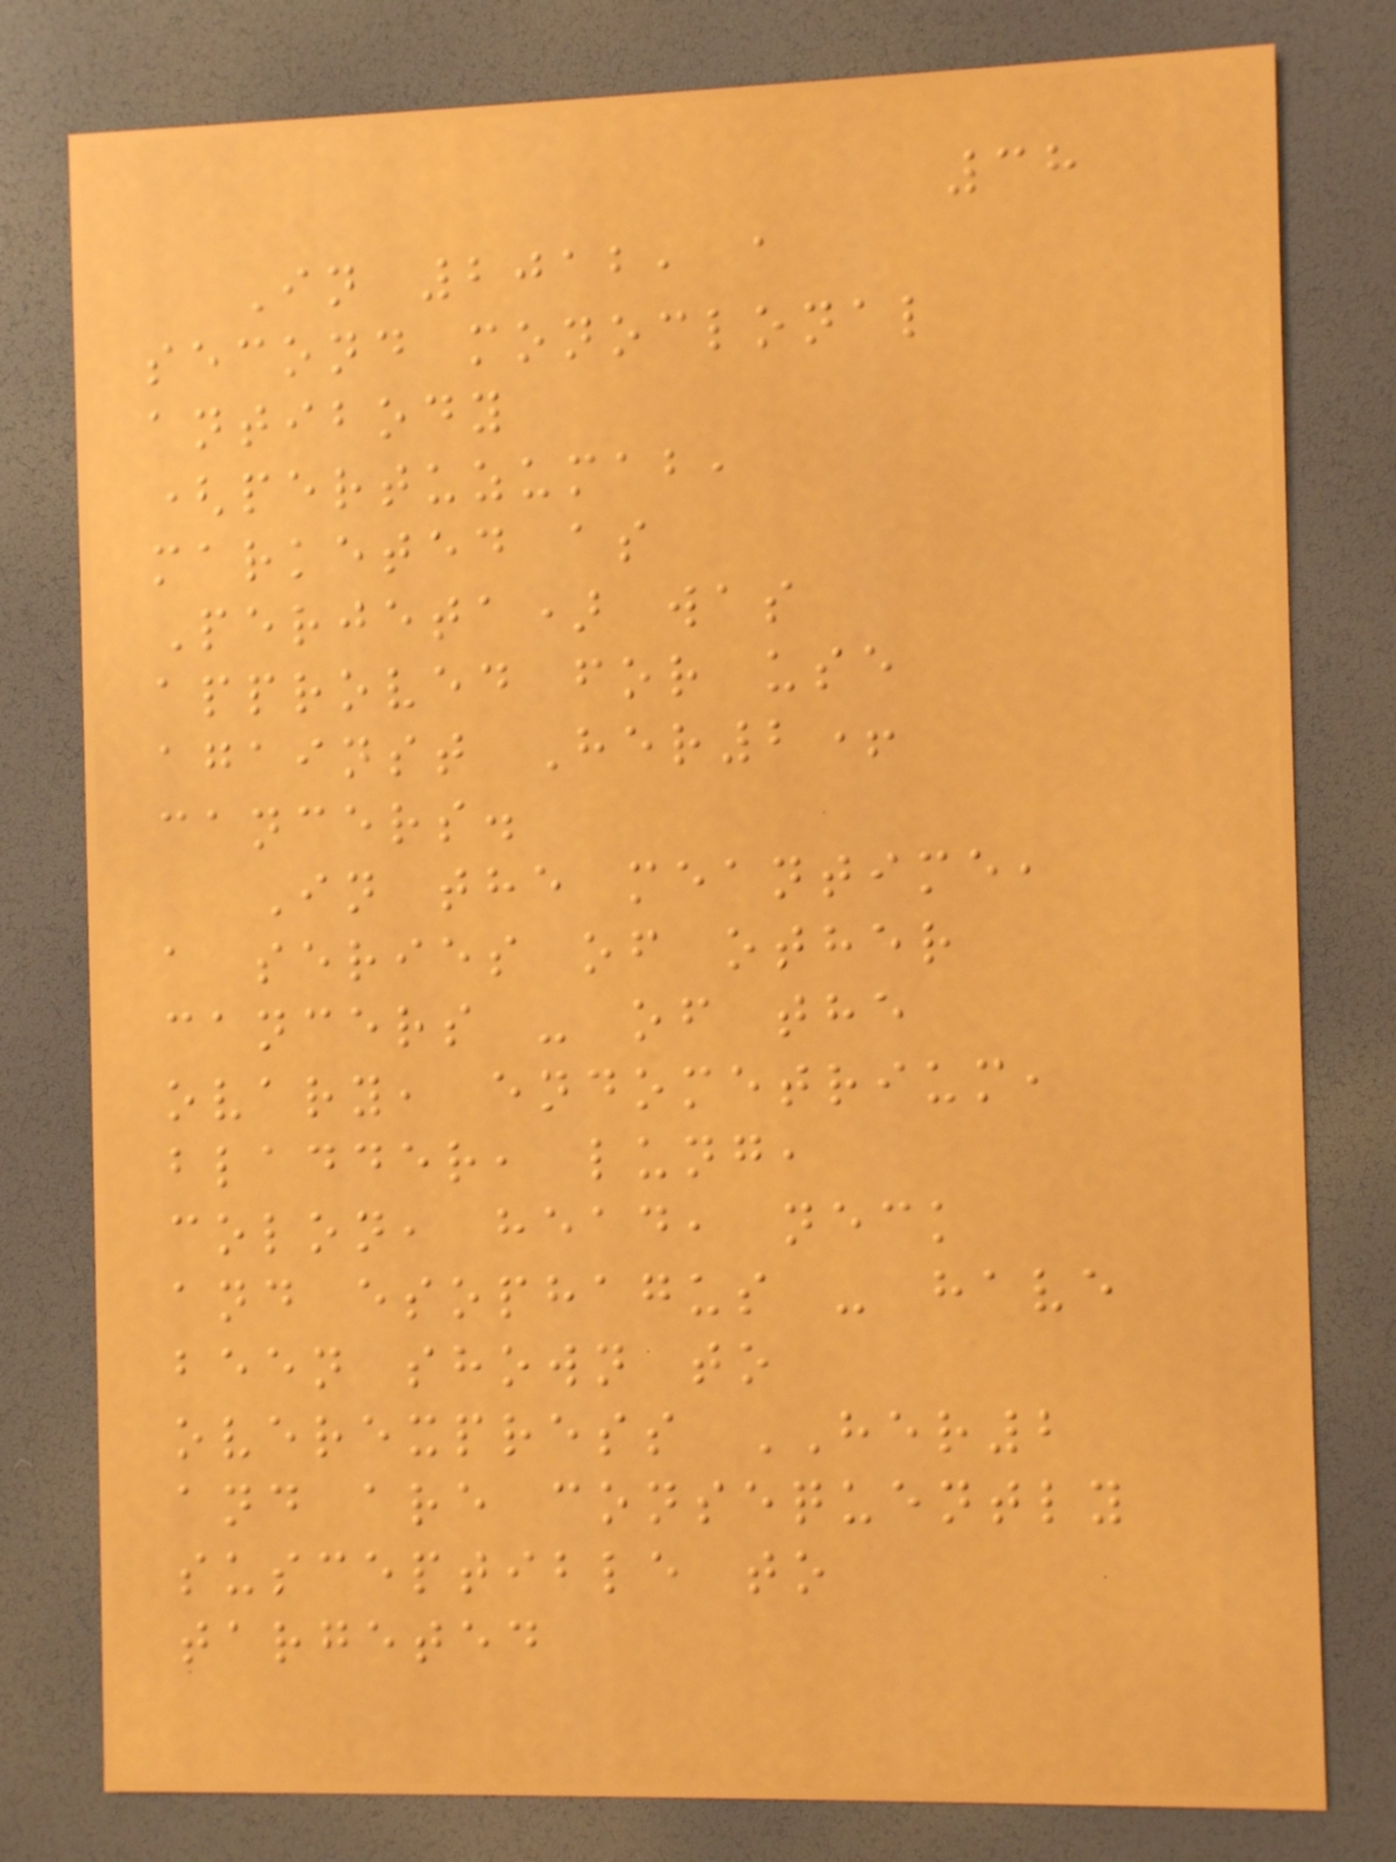38
In 2012, a
second monoclonal
antibody
(pertuzumab,
marketed as
Perjeta) was
approved for use
against Her2+
cancers.
In the meantime,
a series of other
cancers - of the
ovary, endometrium,
bladder, lung,
colon, head, neck
and esophagus - have
been shown to
overexpress HER2
and are consequently
susceptible to
targeted
